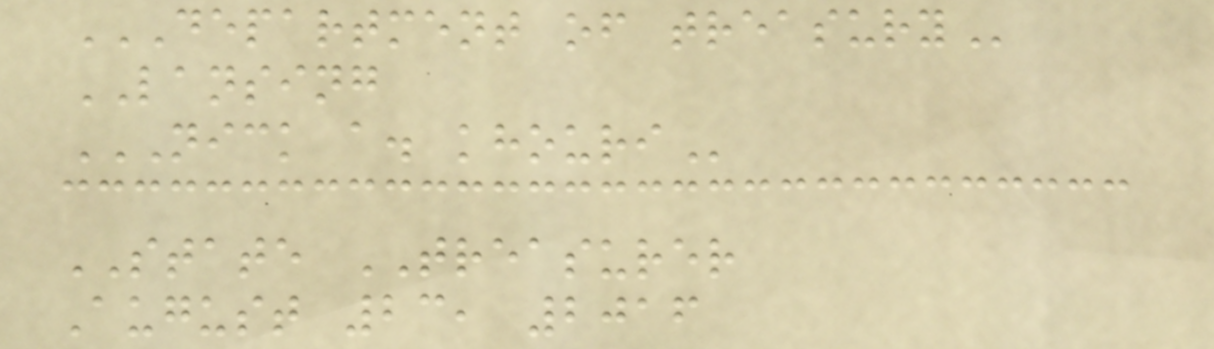DEPARTMENT OF TREASURY
LANSING
NICK A. KHOURI
STATE TREASURER
August 23, 2016
